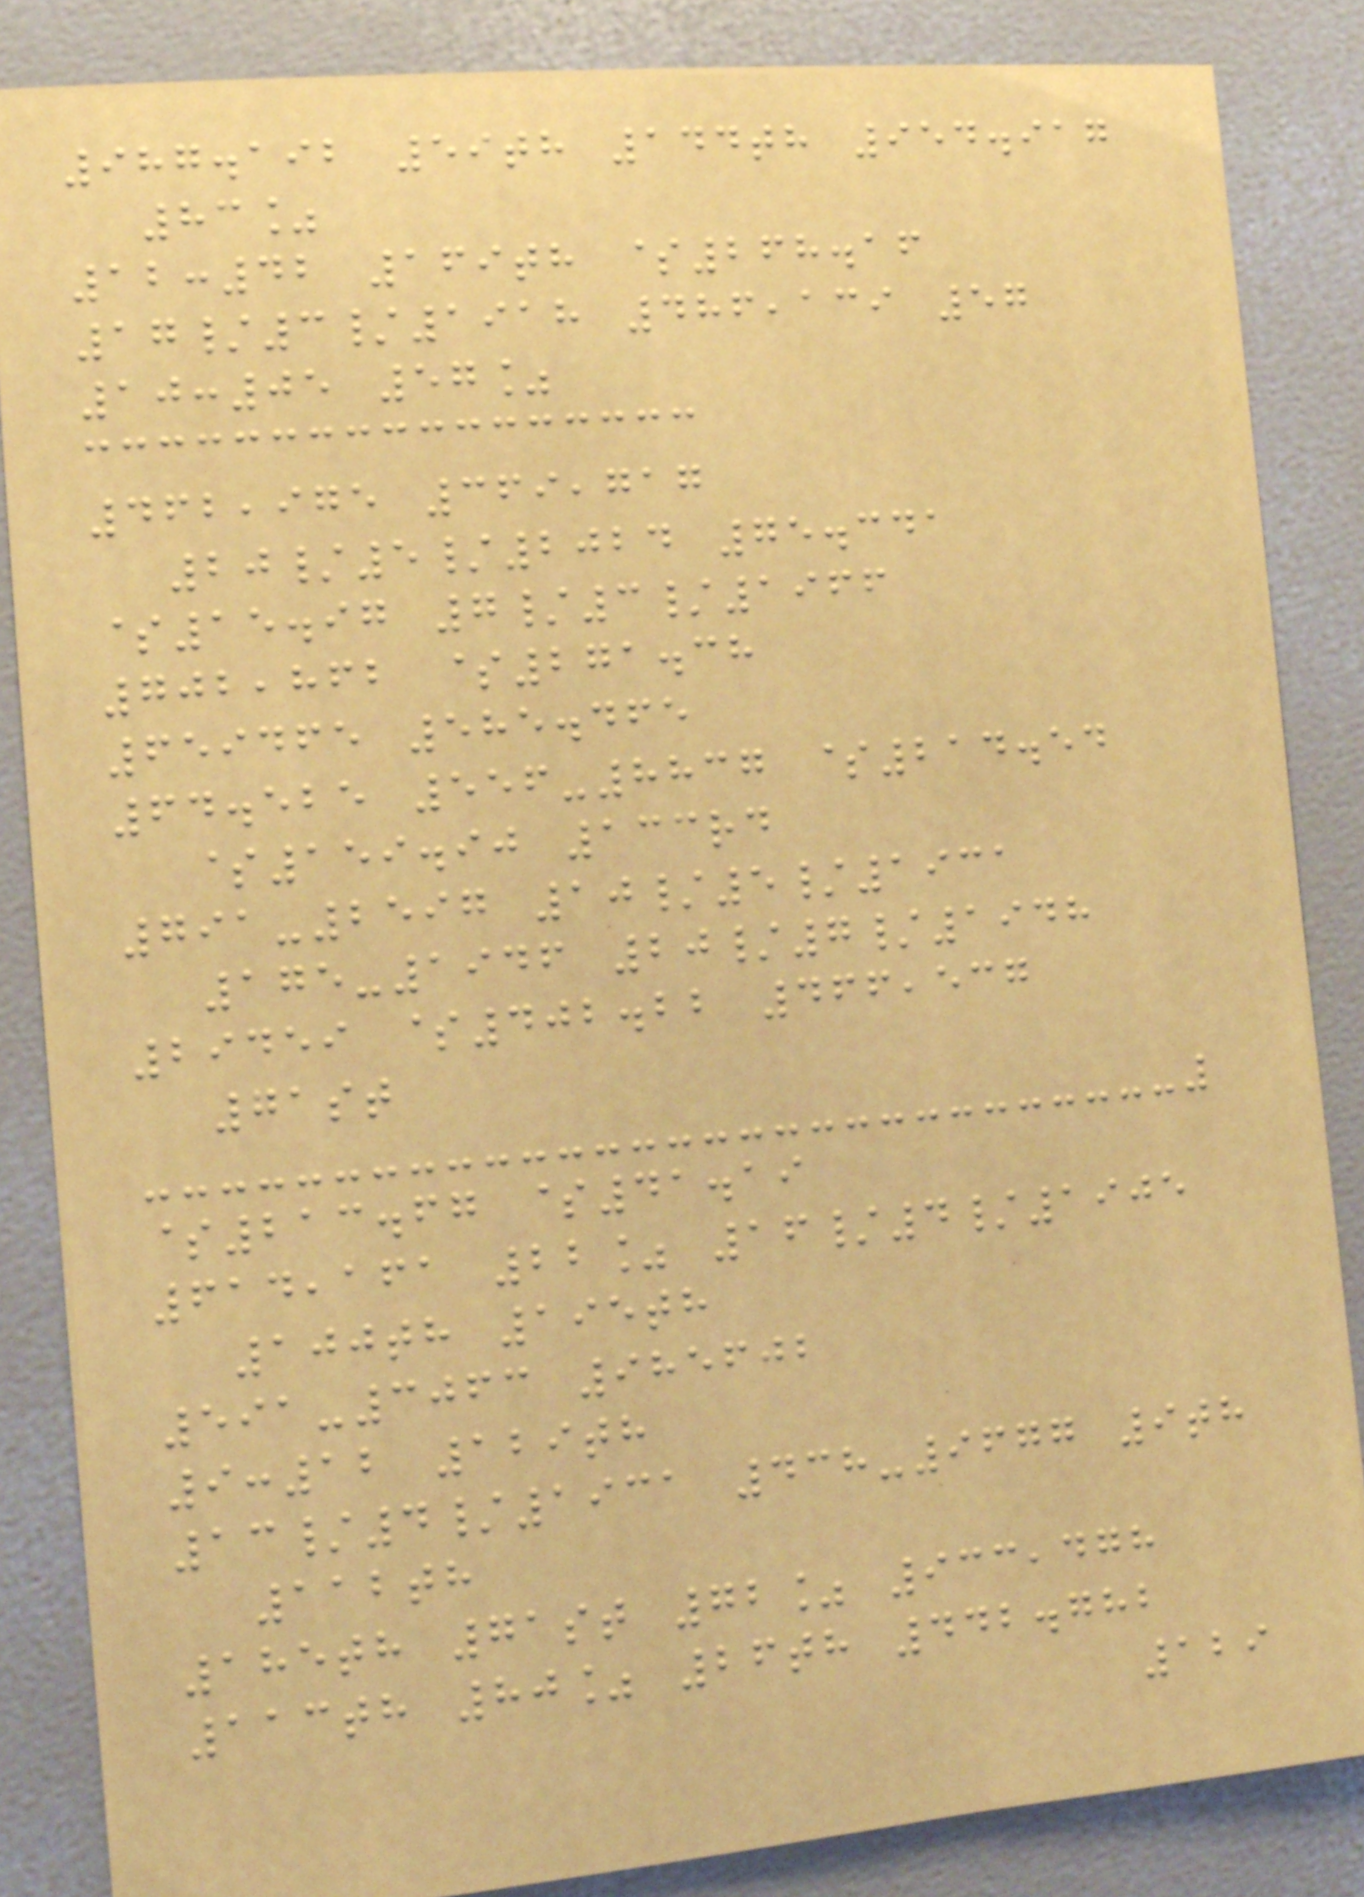987.192 59th 144th 954.917
83%
12:42 169th $268.16
17/3/1918 486,139 57
10:05 57%
462,975 369,717
20/5/2024 75.341
$15.97 7/3/1966
702,862 $271.38
659465 585.465
64.525 556-8837 $214.54
$159.90 133rd
791-2597 10/5/1931
175-1946 20/7/1948
29459 $402.22 466,537
71st
$213.67 $41.19
614,161 22% 16/4/1905
100th 195th
591-3063 985602
9:12 129th
13/4/1931 438-9677 9th
112th
185th 71st 72% 933,478
113th 80% 26th 442.782
129
